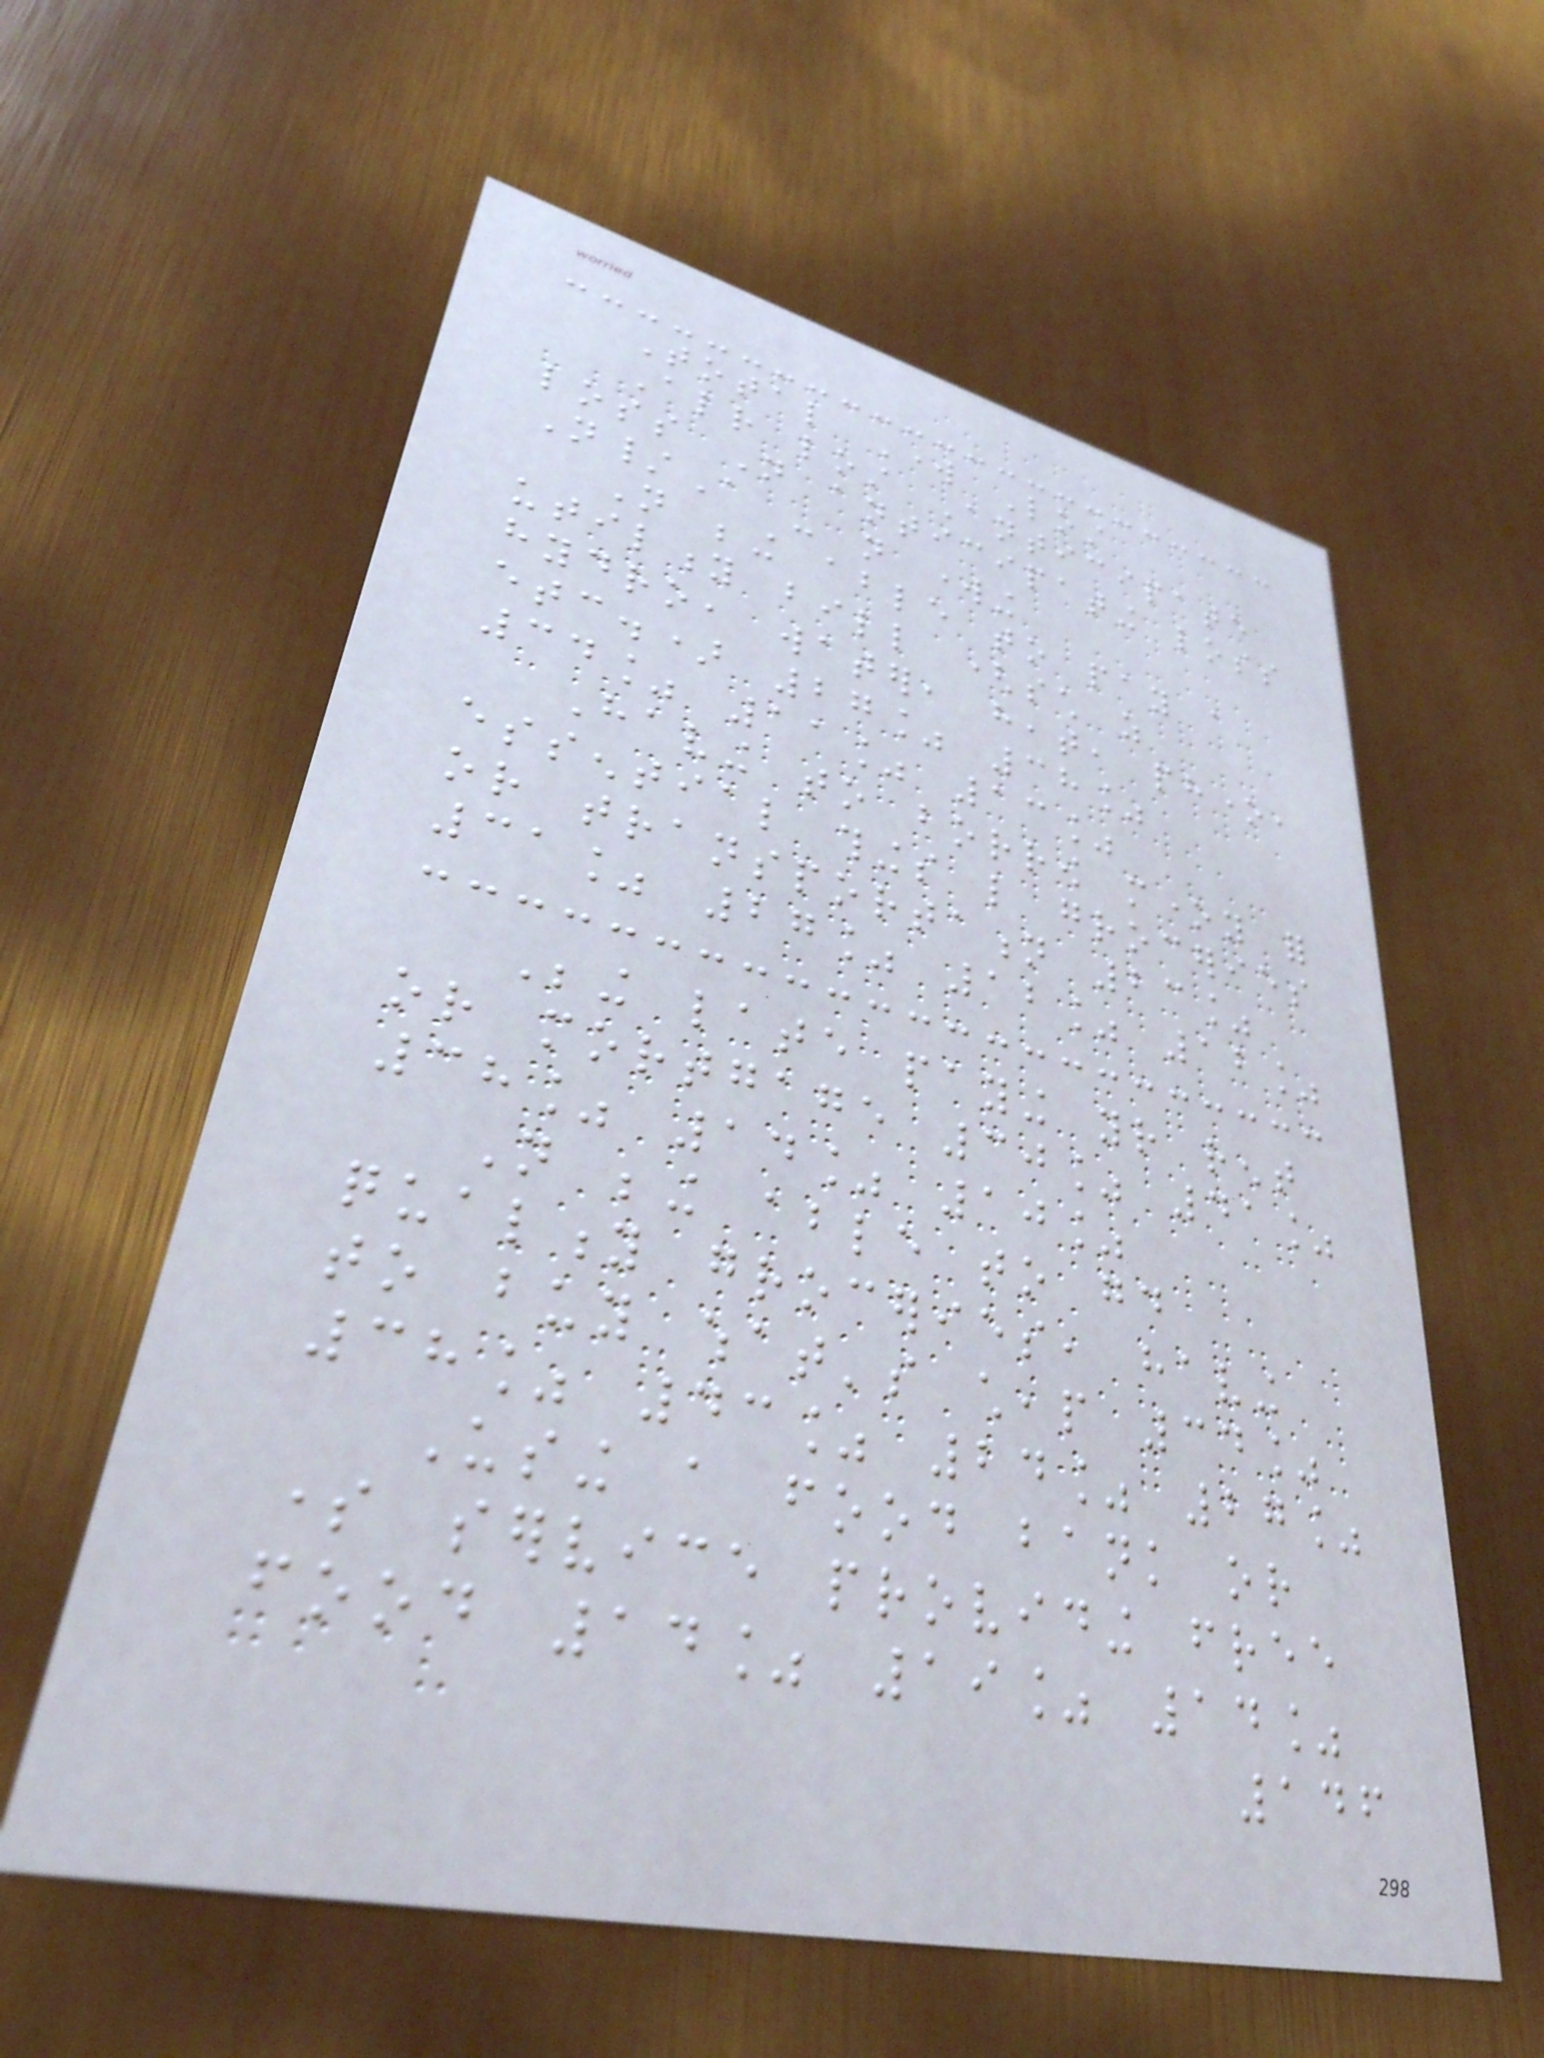Total Work Lost
Already lost Anticipate
loss Not anticipating loss
N/A - not working
Not being able to pay a
utility bill (such as
hydro, water, heat, phone,
etc.) 27% 38%
34% 11% 13%
Having to borrow money for
essential things like groceries
or transportation 23%
31% 27% 12% 12%
Being late paying your rent
or mortgage 30% 41%
38% 14% 10%
Not being able to good
quality groceries, having
to buy what's cheap 34%
38% 43% 24% 27%
Using a food bank or
some service providing free
food 14% 19% 14%
146
